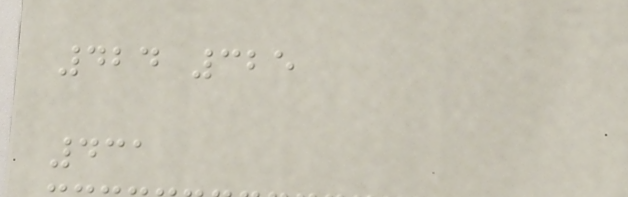424 325
431
